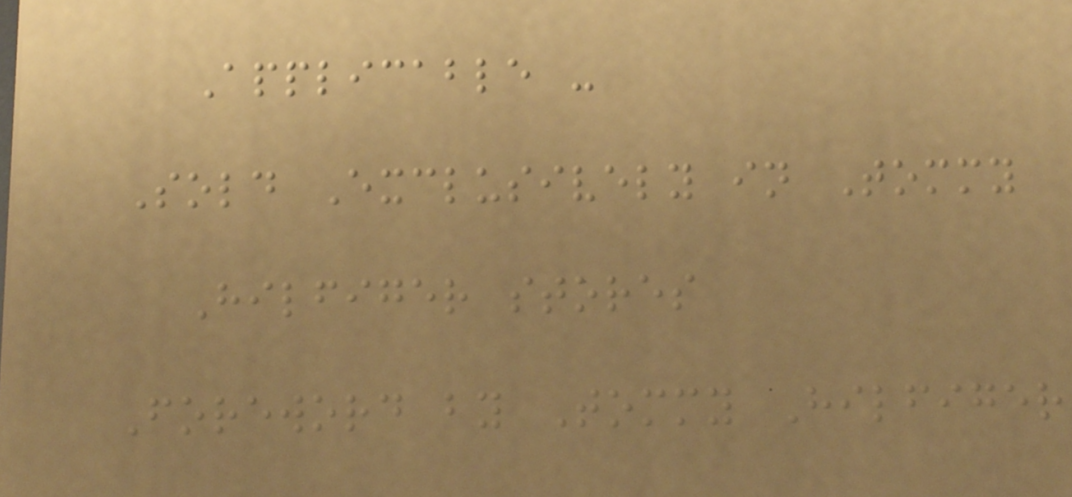Applicable -
Sold Exclusively in Tommy
Hilfiger stores
Foreword by Tommy Hilfiger
